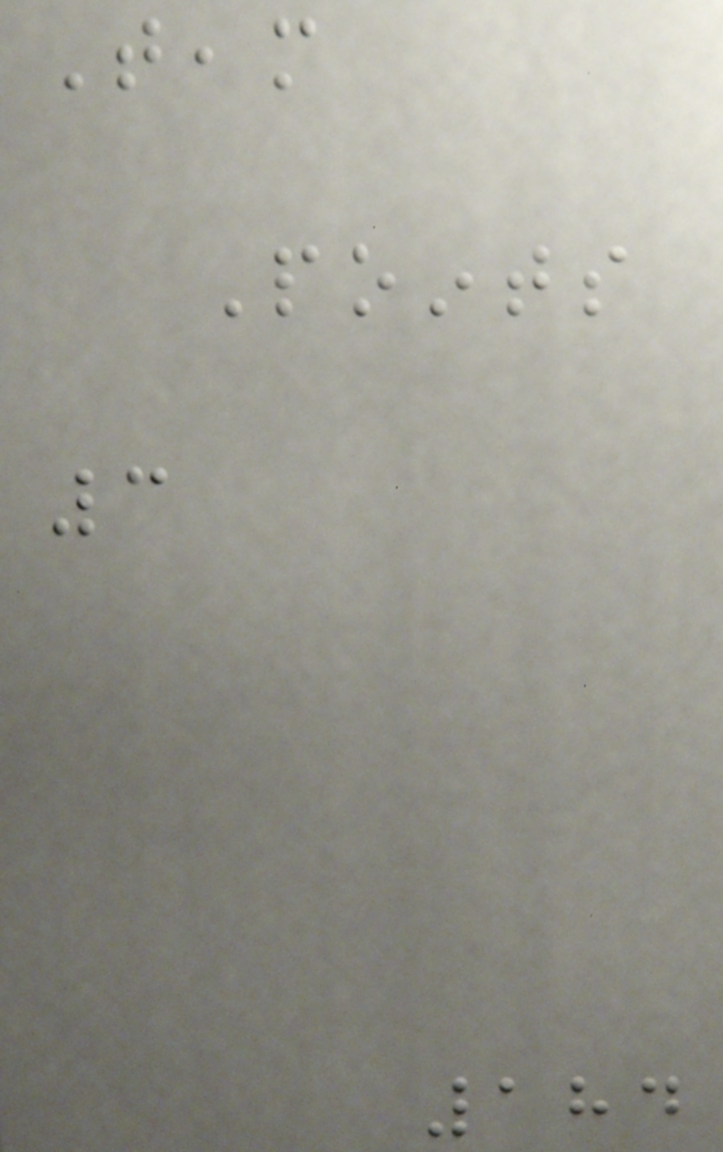Team
Points
3
184
